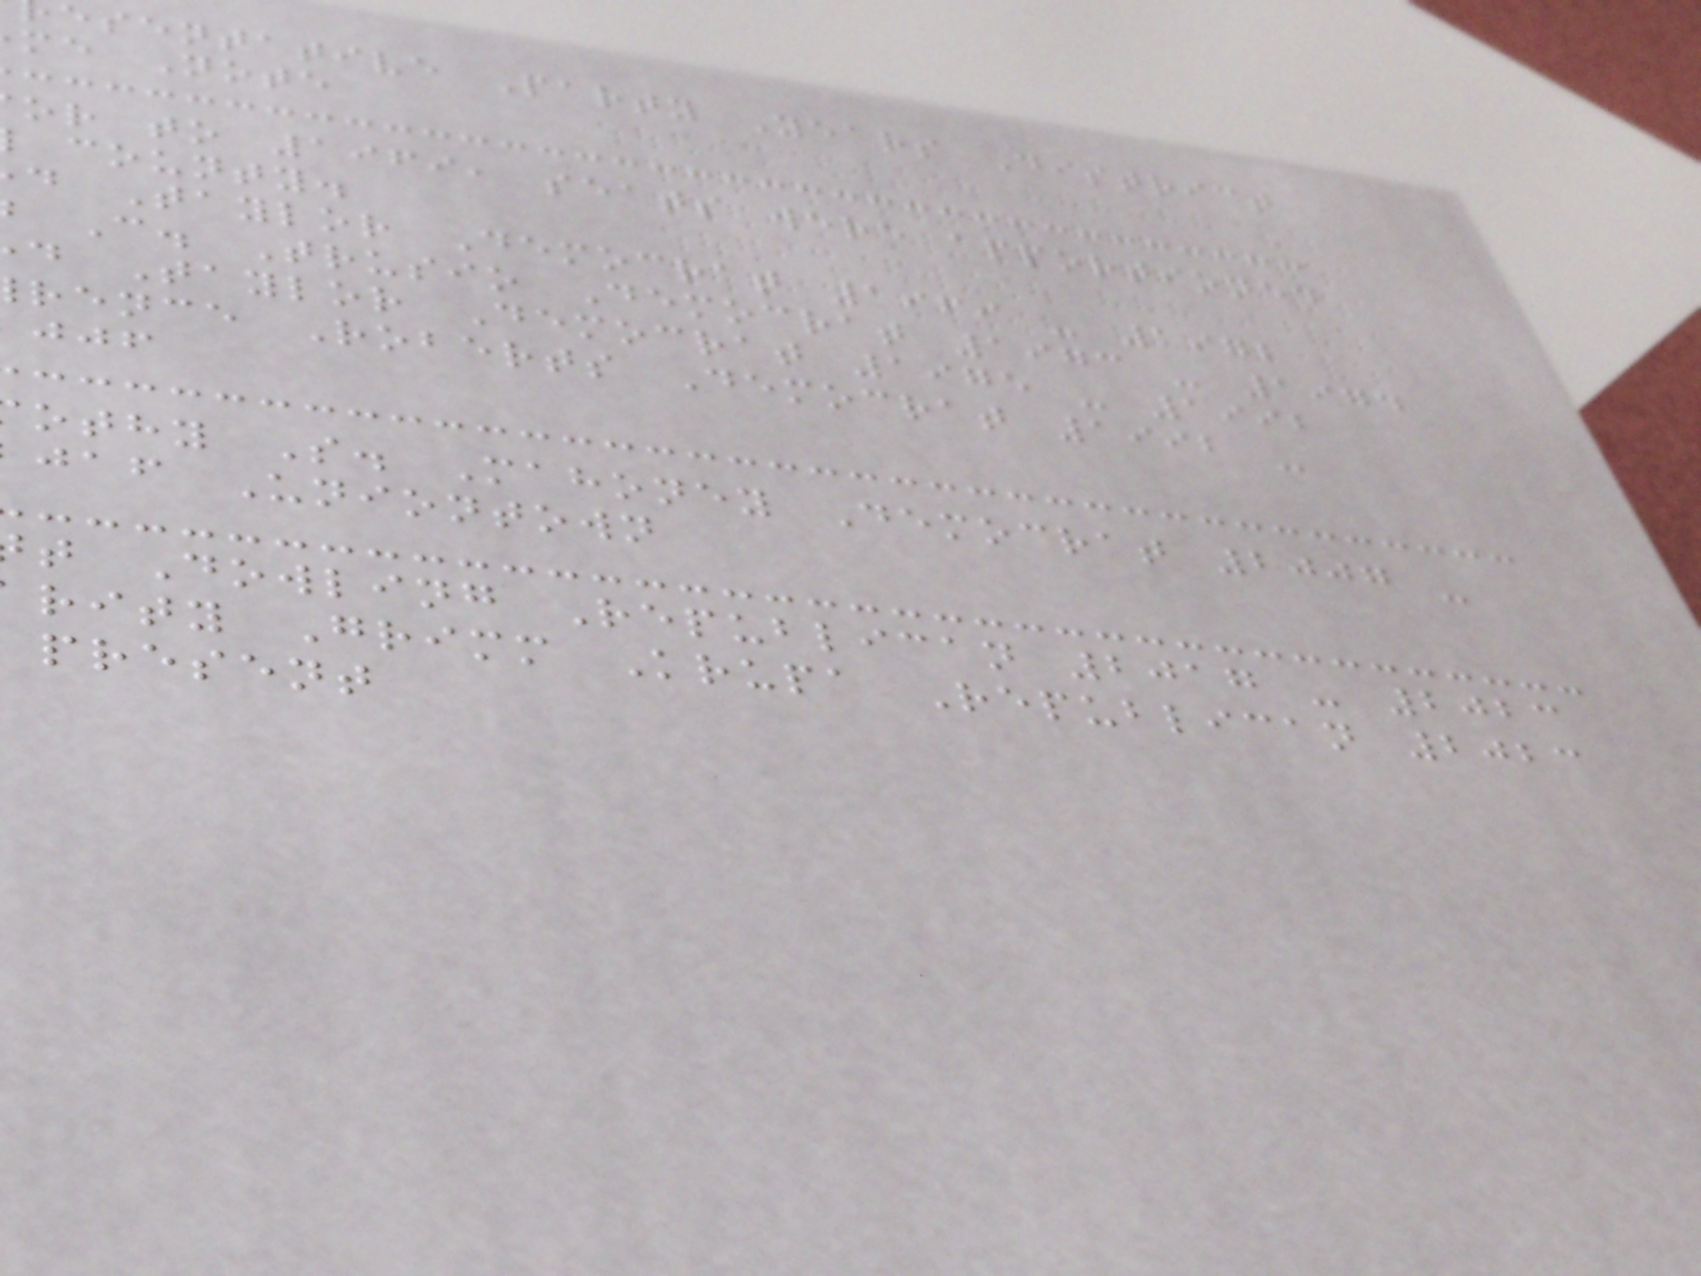esentative Party Years District
me Note
or to 1969, seats were apportioned
county.
d Taylor Democrat 1969 - 1972
C. Trusio Democrat 1973 - 1974
d Taylor Democrat 1975 - 1992
rence Roberts Democrat 1992 -
othy S. Mahoney Democrat 2007 -
jaf Uniontown
t Dowling Republican 2017 - 2023
rity Grimm Krupa Republican 2023
present
